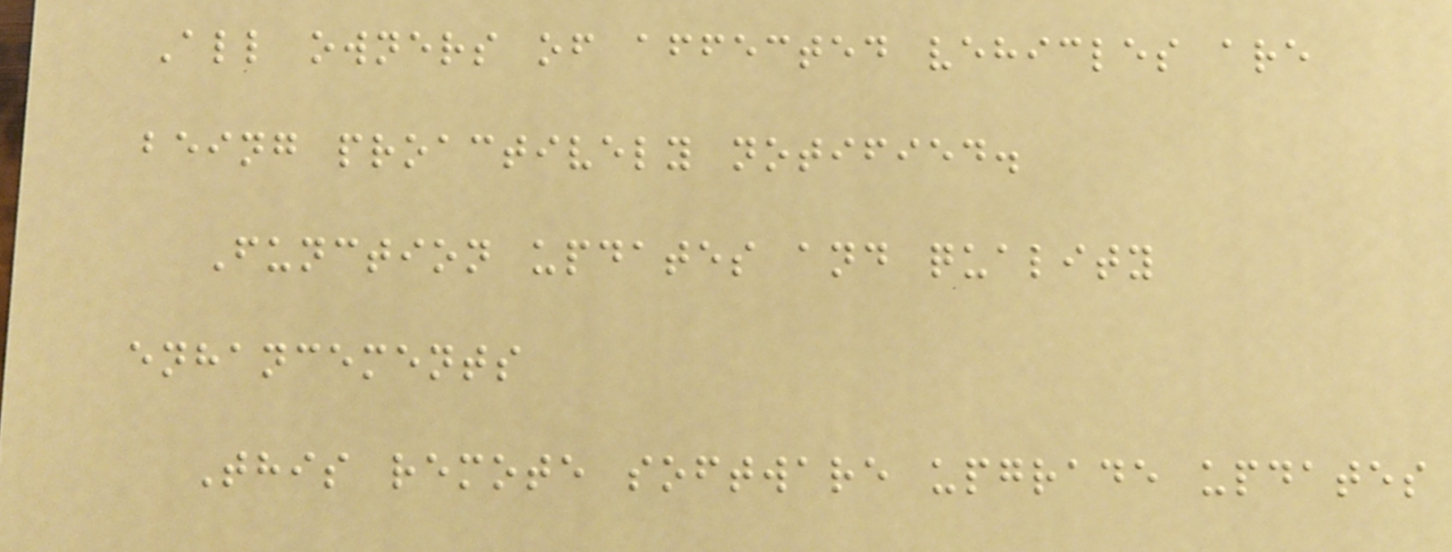All owners of affected vehicles are
being proactively notified.
Function updates and quality
enhancements
This remote software upgrade updates
